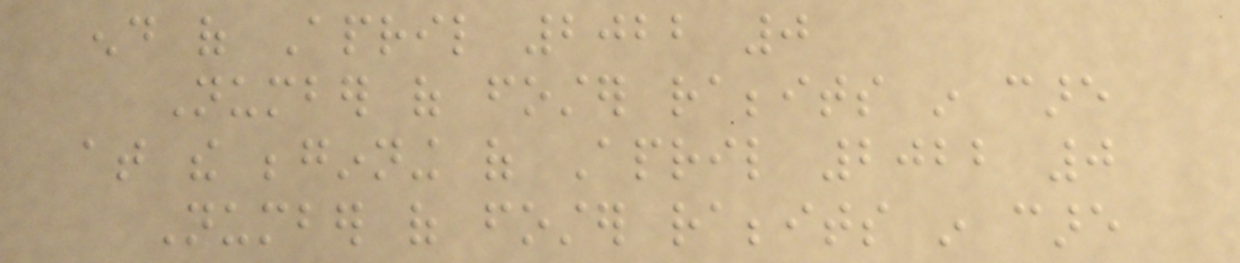end of April 2022 0
Number of foster rabbits in care
at the beginning of April 2022 0
Number of foster rabbits in care
